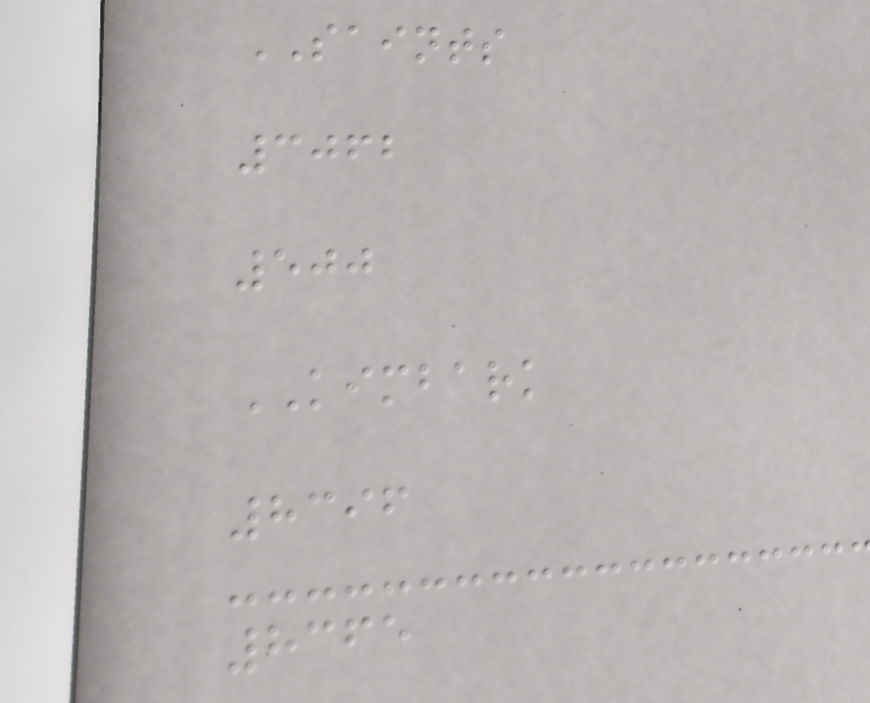SAINTS
3062
500
KIMBARK
8396
8365
